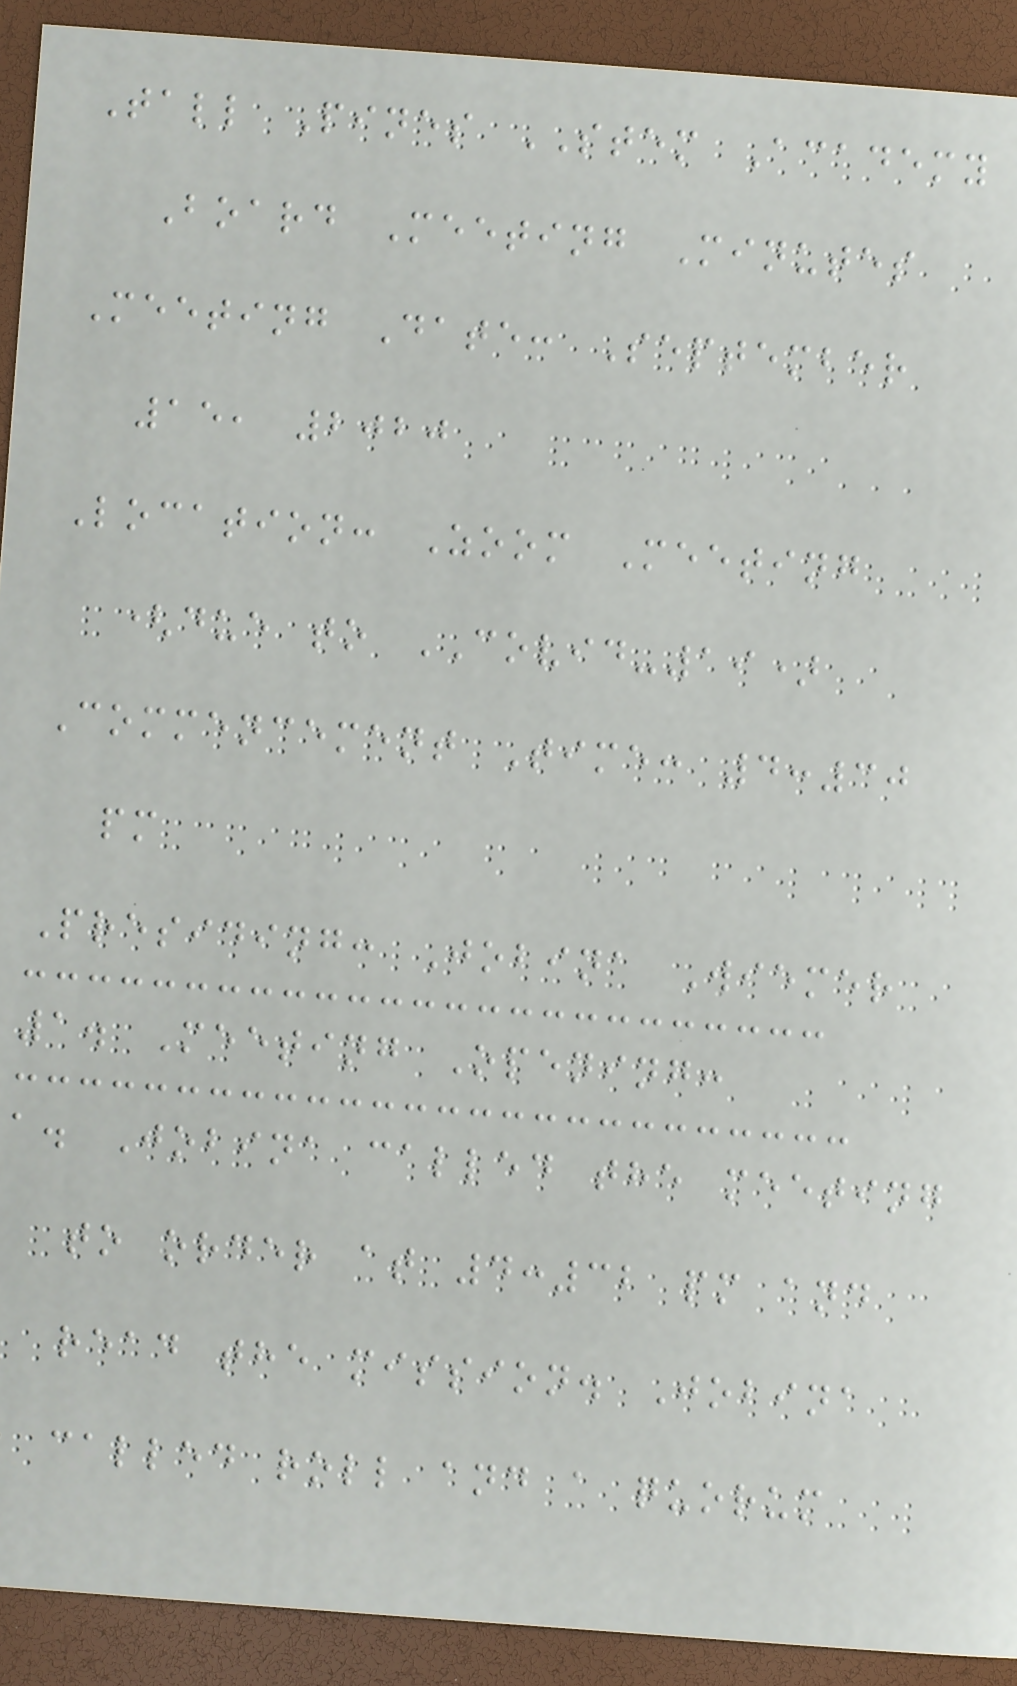Tall Pines STEM Academy
Board Meeting Minutes
Meeting Date: September
15, 2020
Location: Zoom Meeting
(due to COVID-19)
Commencement Time: 4:30
pm
Presiding: Jobina Wiemer
1. Meeting Opening:
a. Jobina called the meeting
to order at 4:32 pm and
read the mission. Jobina
called roll and a quorum
